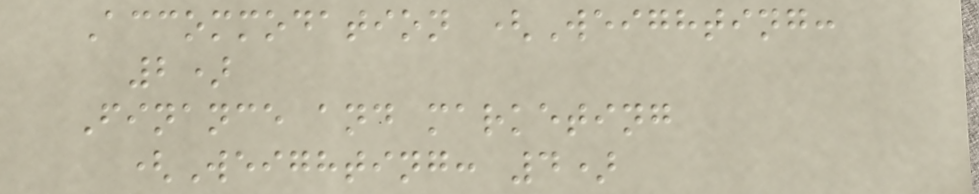Accommodation (Weighting:
2)
Finance and marketing
(Weighting: 4)
